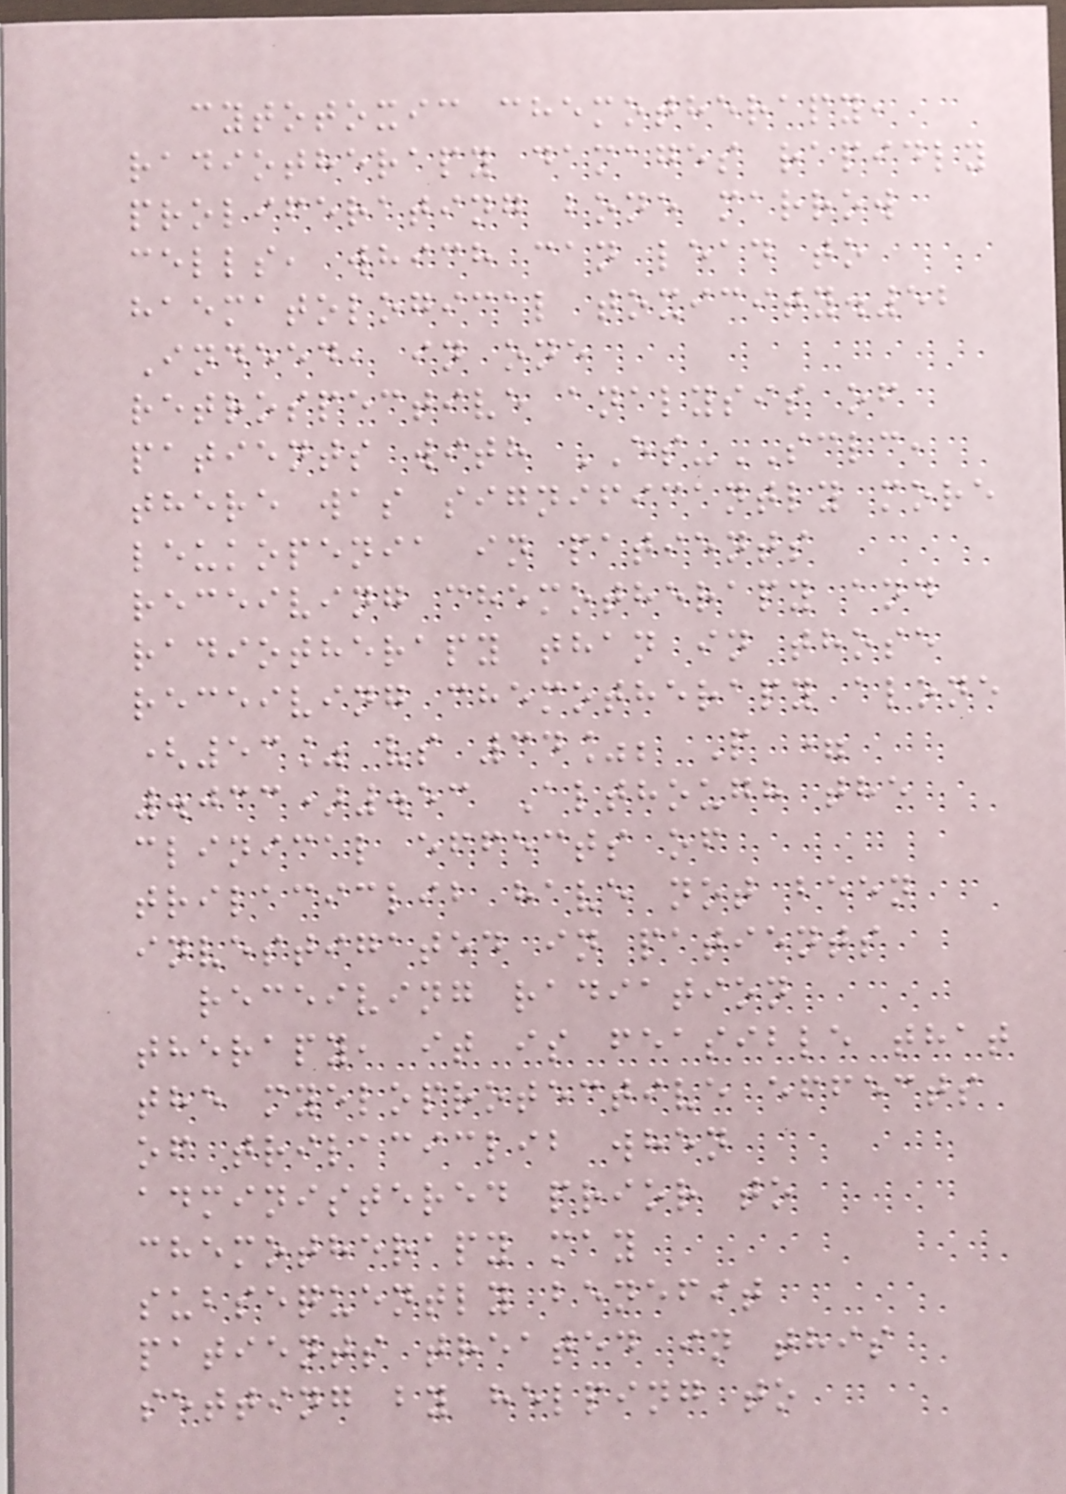cytotoxic chemotherapy,
radiotherapy damages rapidly
proliferating bone marrow
cells, which can lead to
haematological toxicity.52
Indeed, in one
retrospective analysis of
patients with ES-SCLC,
there was significantly more
leukopenia in patients
receiving chemotherapy and
radiotherapy than in those
receiving chemotherapy alone
(53% vs 34%; P =
.033).53 Although the
clinical effects of
trilaciclib have not been
investigated in patients
receiving radiation
therapy, it is feasible that
the myeloprotective effects
of trilaciclib when
administered prior to
chemotherapy may
subsequently benefit
patients treated in this
setting by helping to
